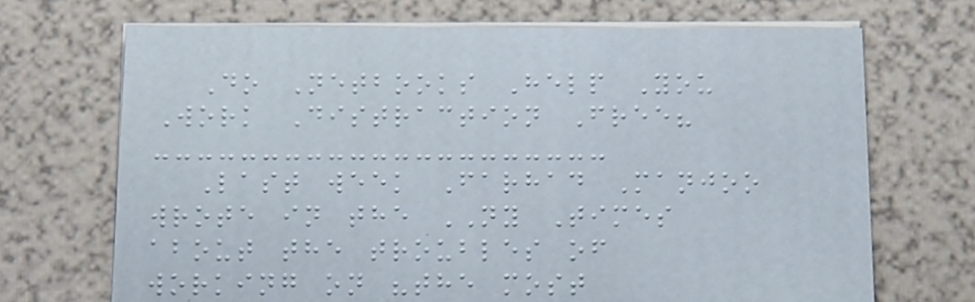Do Netbooks Help You
Work Distraction Free?
Last week Farhad Manjoo
wrote in the NY Times
about the troubles of
working on "the most
